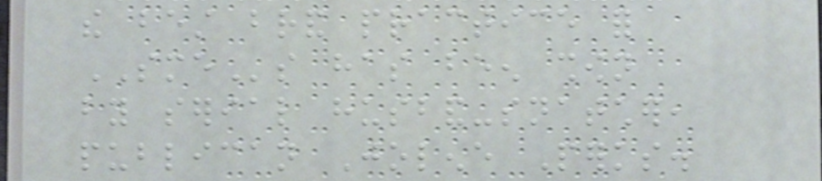the best brand practice for
SMEs has been shown
by serial husband-snatcher,
publican Jolene Perks.
